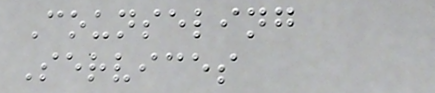Counseling
Services
